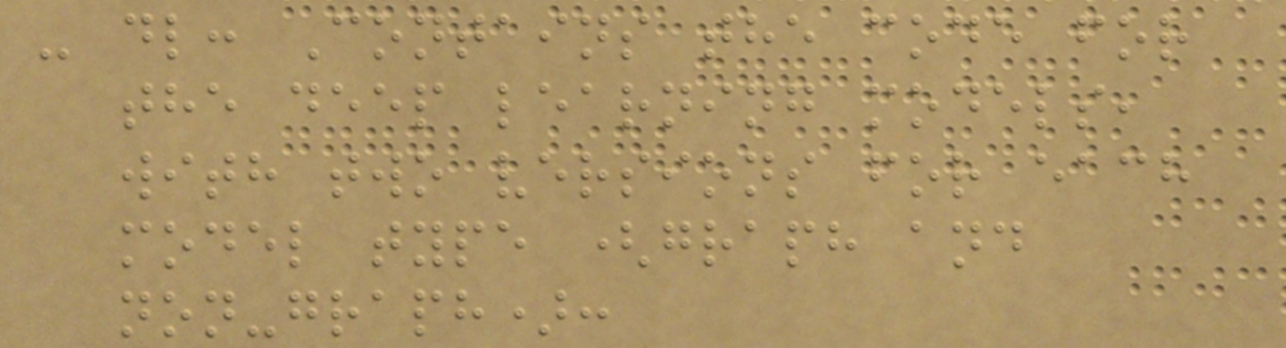- dl: Contains the code for
the deep learning models,
with two versions for each
model type (graph and
non-graph):
